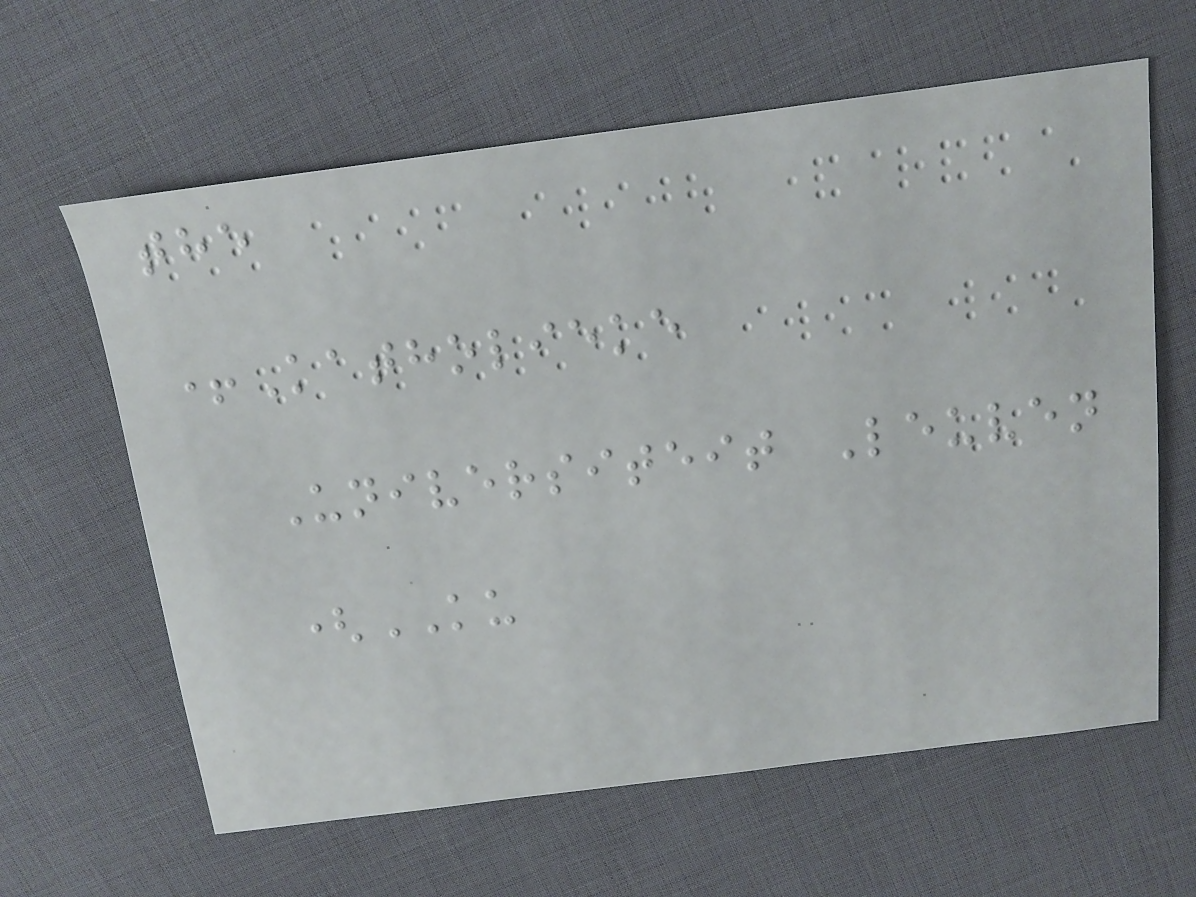the
+Katholieke
Universiteit Leuven
(KU
